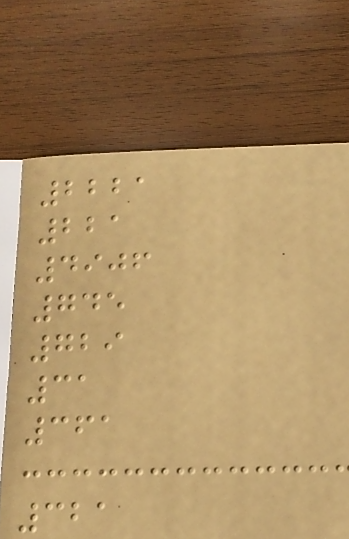2221
221
4906
745
729
31
361
321
